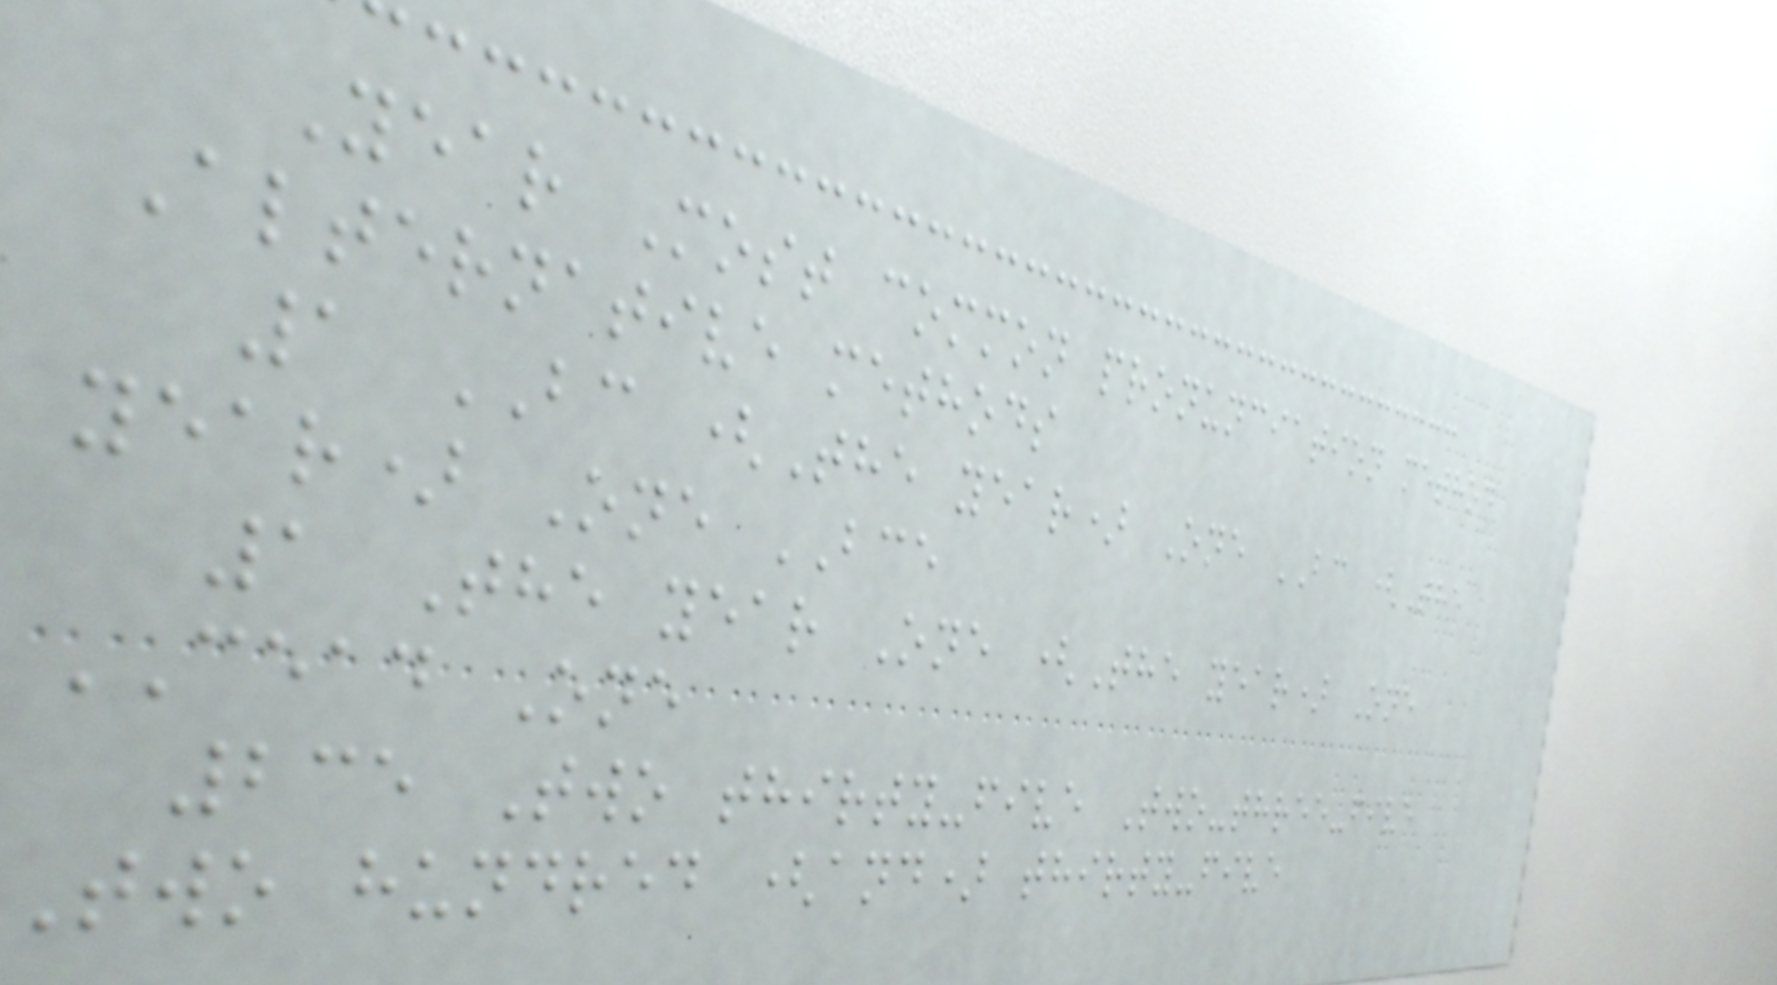Year Most common pronunciation method
Alternative methods
1 BC (The year) One BC (The
year) One BCE
1 The year One (The year) One
CEAD One
235 Two thirty-five Two-three-five
Two hundred (and) thirty-five
